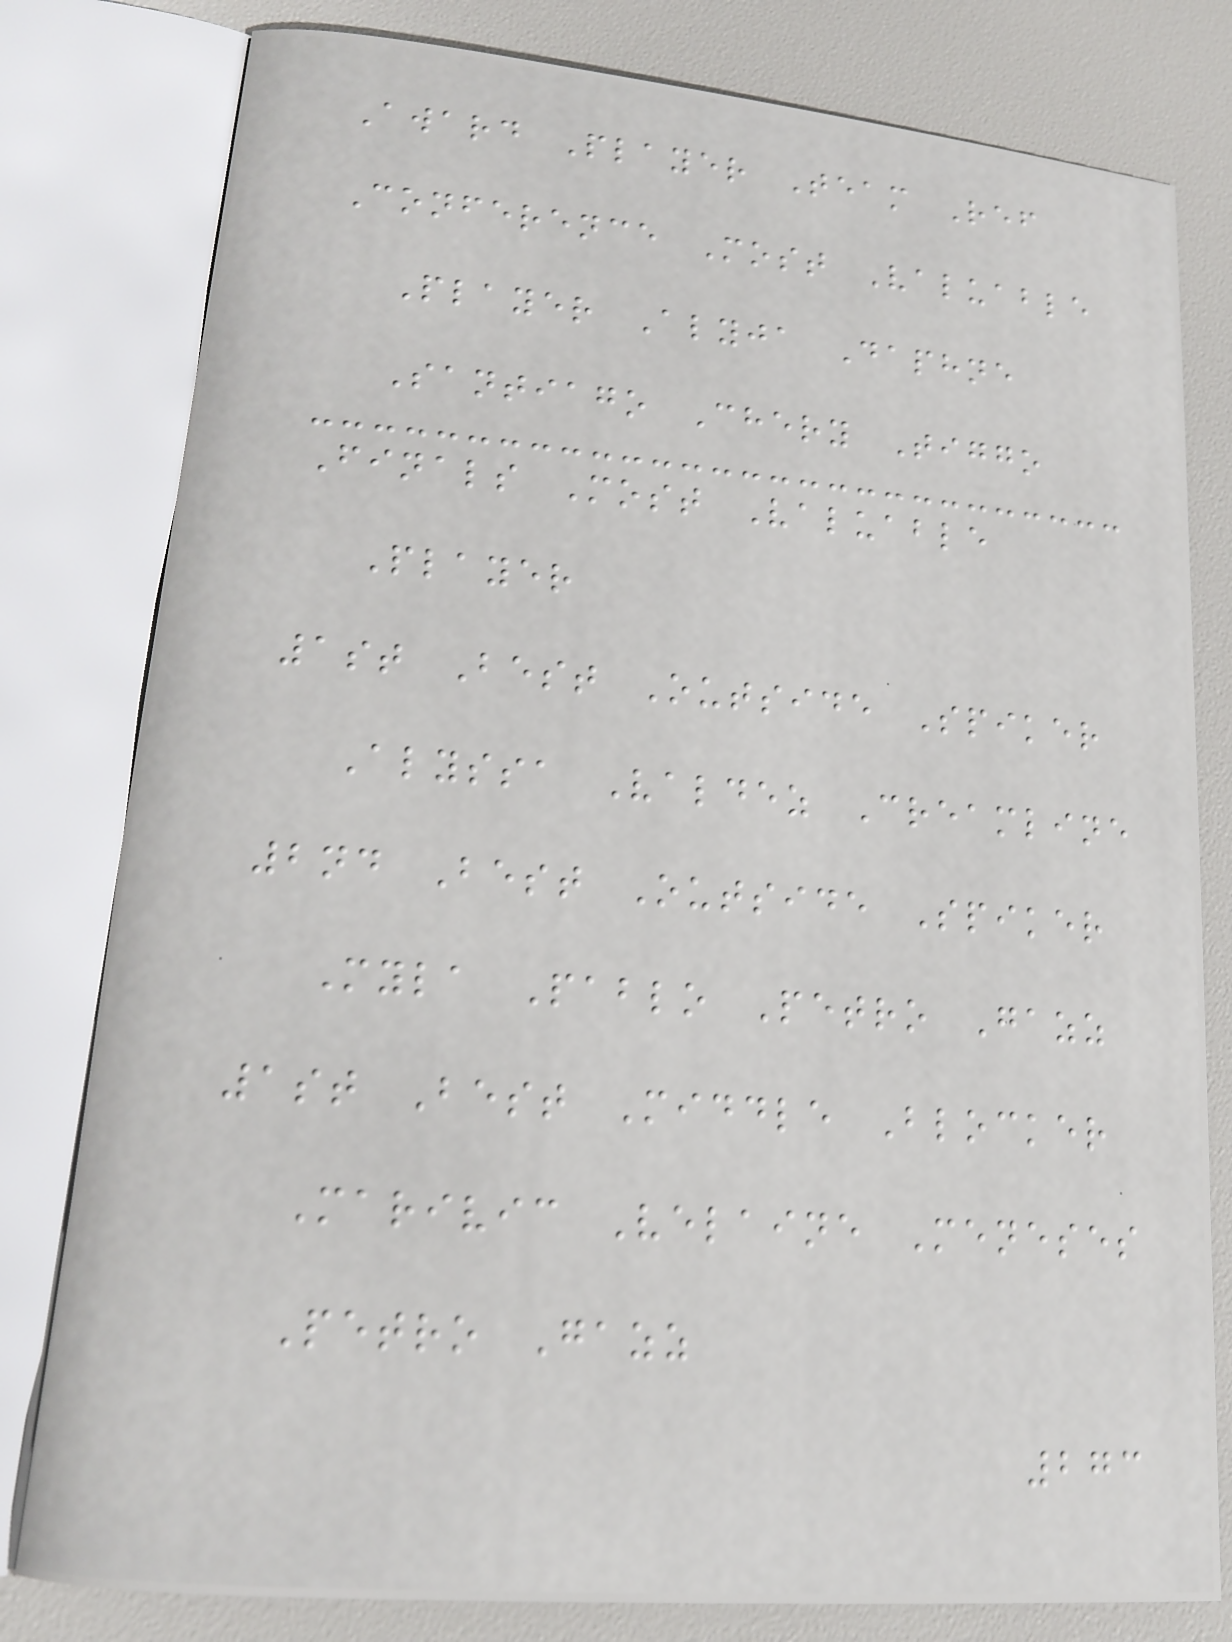Award Player Team Ref
Conference Most Valuable
Player Alyja Daphne
Santiago Chery Tiggo
Finals Most Valuable
Player
1st Best Outside Spiker
Alyssa Valdez Creamline
2nd Best Outside Spiker
Myla Pablo Petro Gazz
1st Best Middle Blocker
Marivic Velaine Meneses
Petro Gazz
273
